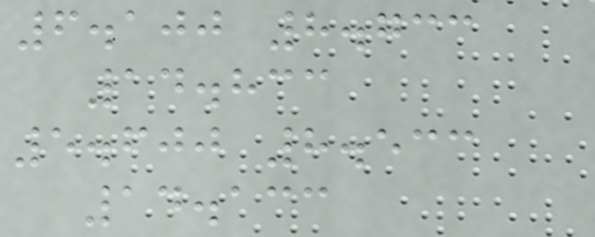6.100 8.733
14.833
5.600 8.533
14.133
